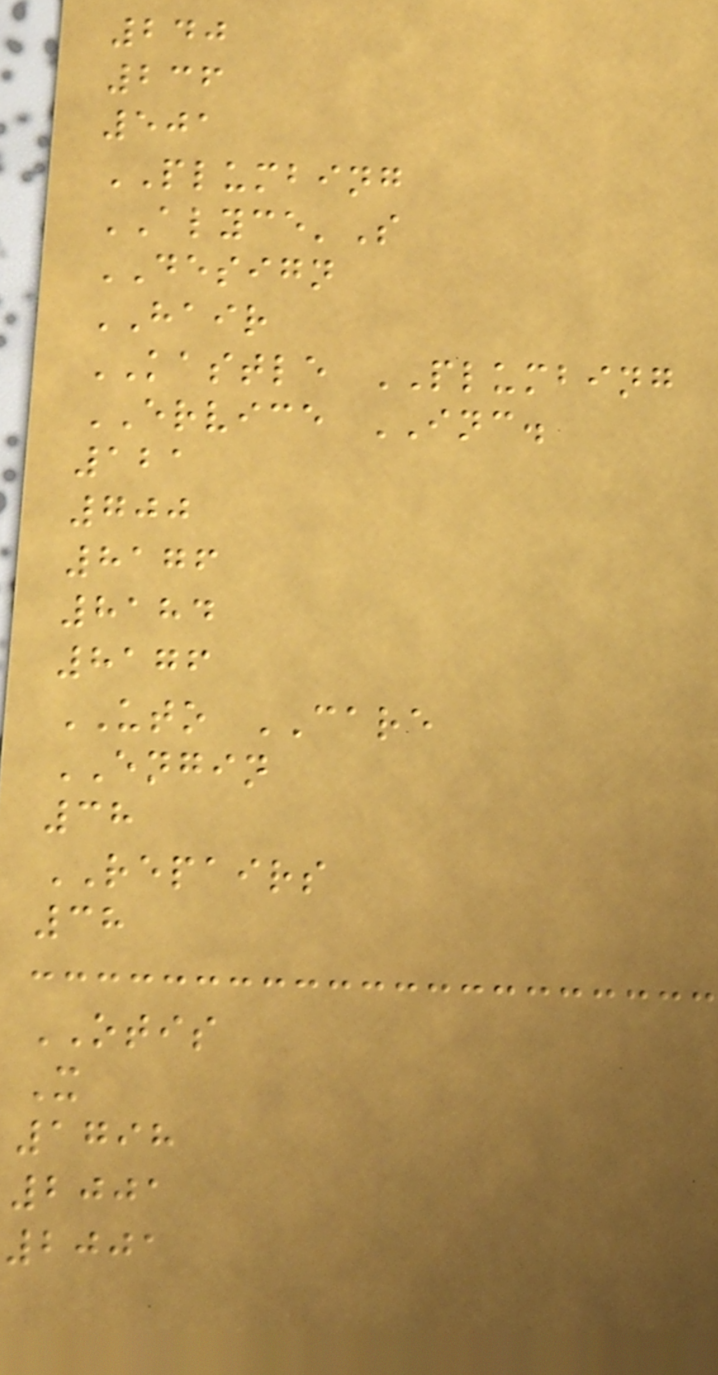240
236
501
PLUMBING
ALYCE'S
DESIGN
HAIR
KASTLE PLUMBING
ERVICE INC.
121
700
8176
8184
8176
UTO CARE
ENGIN
38
REPAIRS
38
OTIS
X
1798
2001
2001
